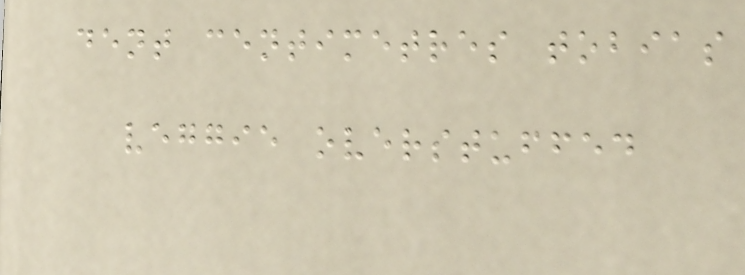dent centimetres tobias
veggie overstuffed
